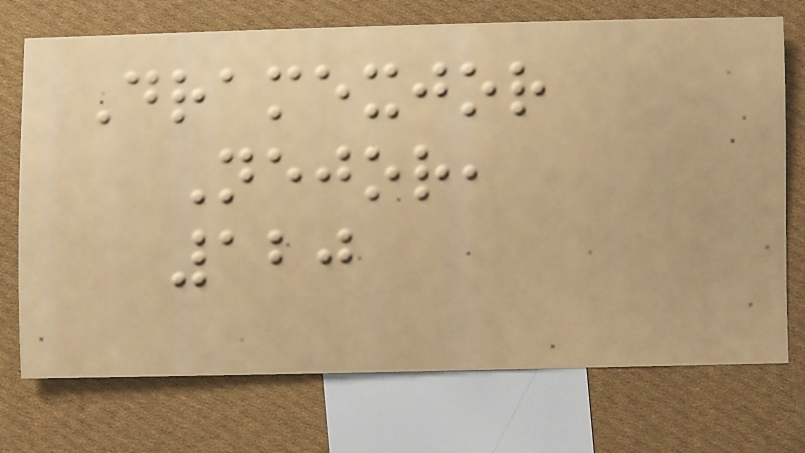Dramexjor
Nejor,
120
